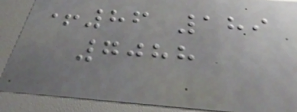+86 189
7088
